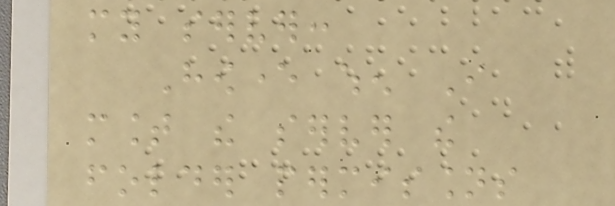my server:
However when I
mount the server the
folder permissions
